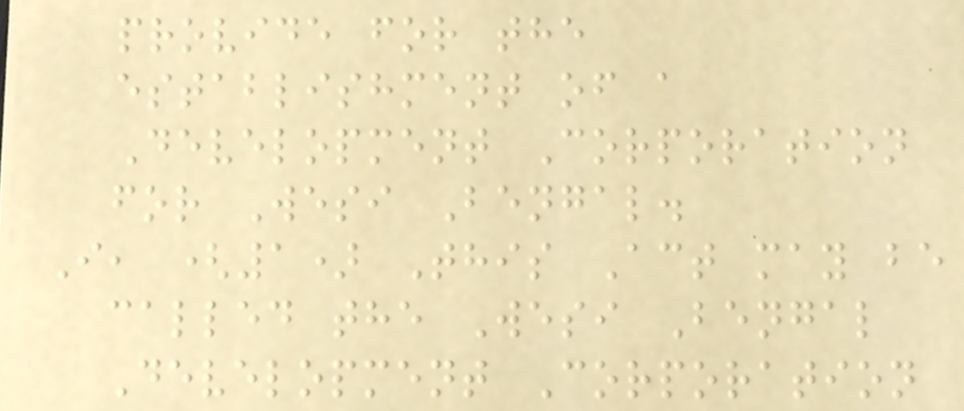provide for the
establishment of a
Development Corporation
for Wesi Bengal.
I, (1) This Act may be
called the Wesi Bengal
Development Corporation
